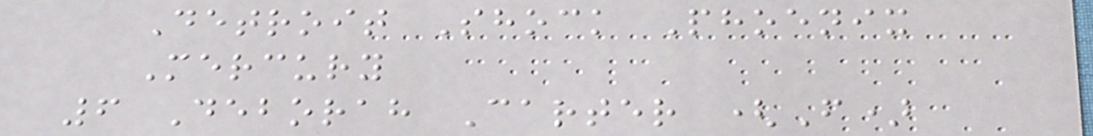Detroit Shock Phoenix
Mercury
6 Deborah Carter (F)
